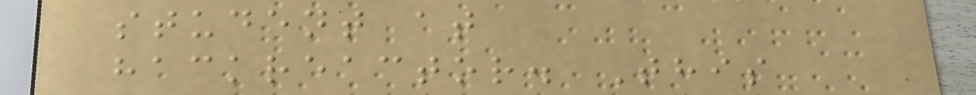student at
hackreactor. This
